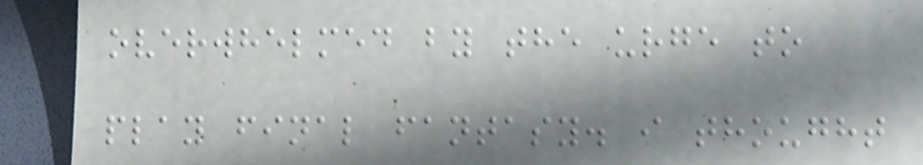overwhelmed by the urge to
play final fantasy. i thought
